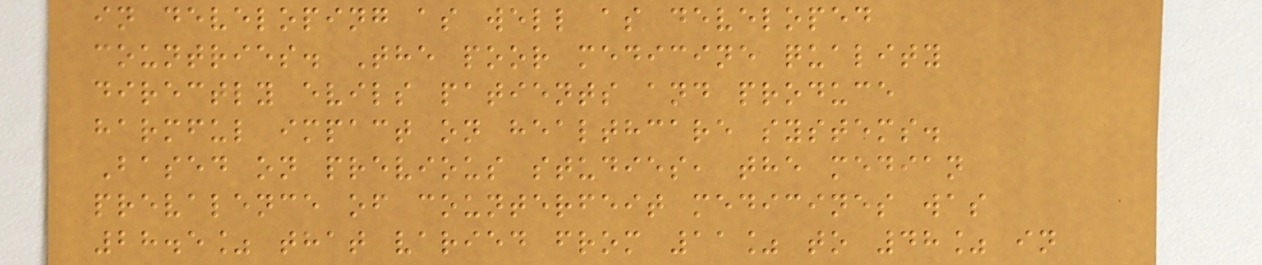in developing as well as developed
countries. The poor medicine quality
directly evils patients and produce
harmful impact on healthcare systems.
Based on previous studies, the median
prevalence of counterfeit medicines was
28.5% that varied from 11% to 48% in
